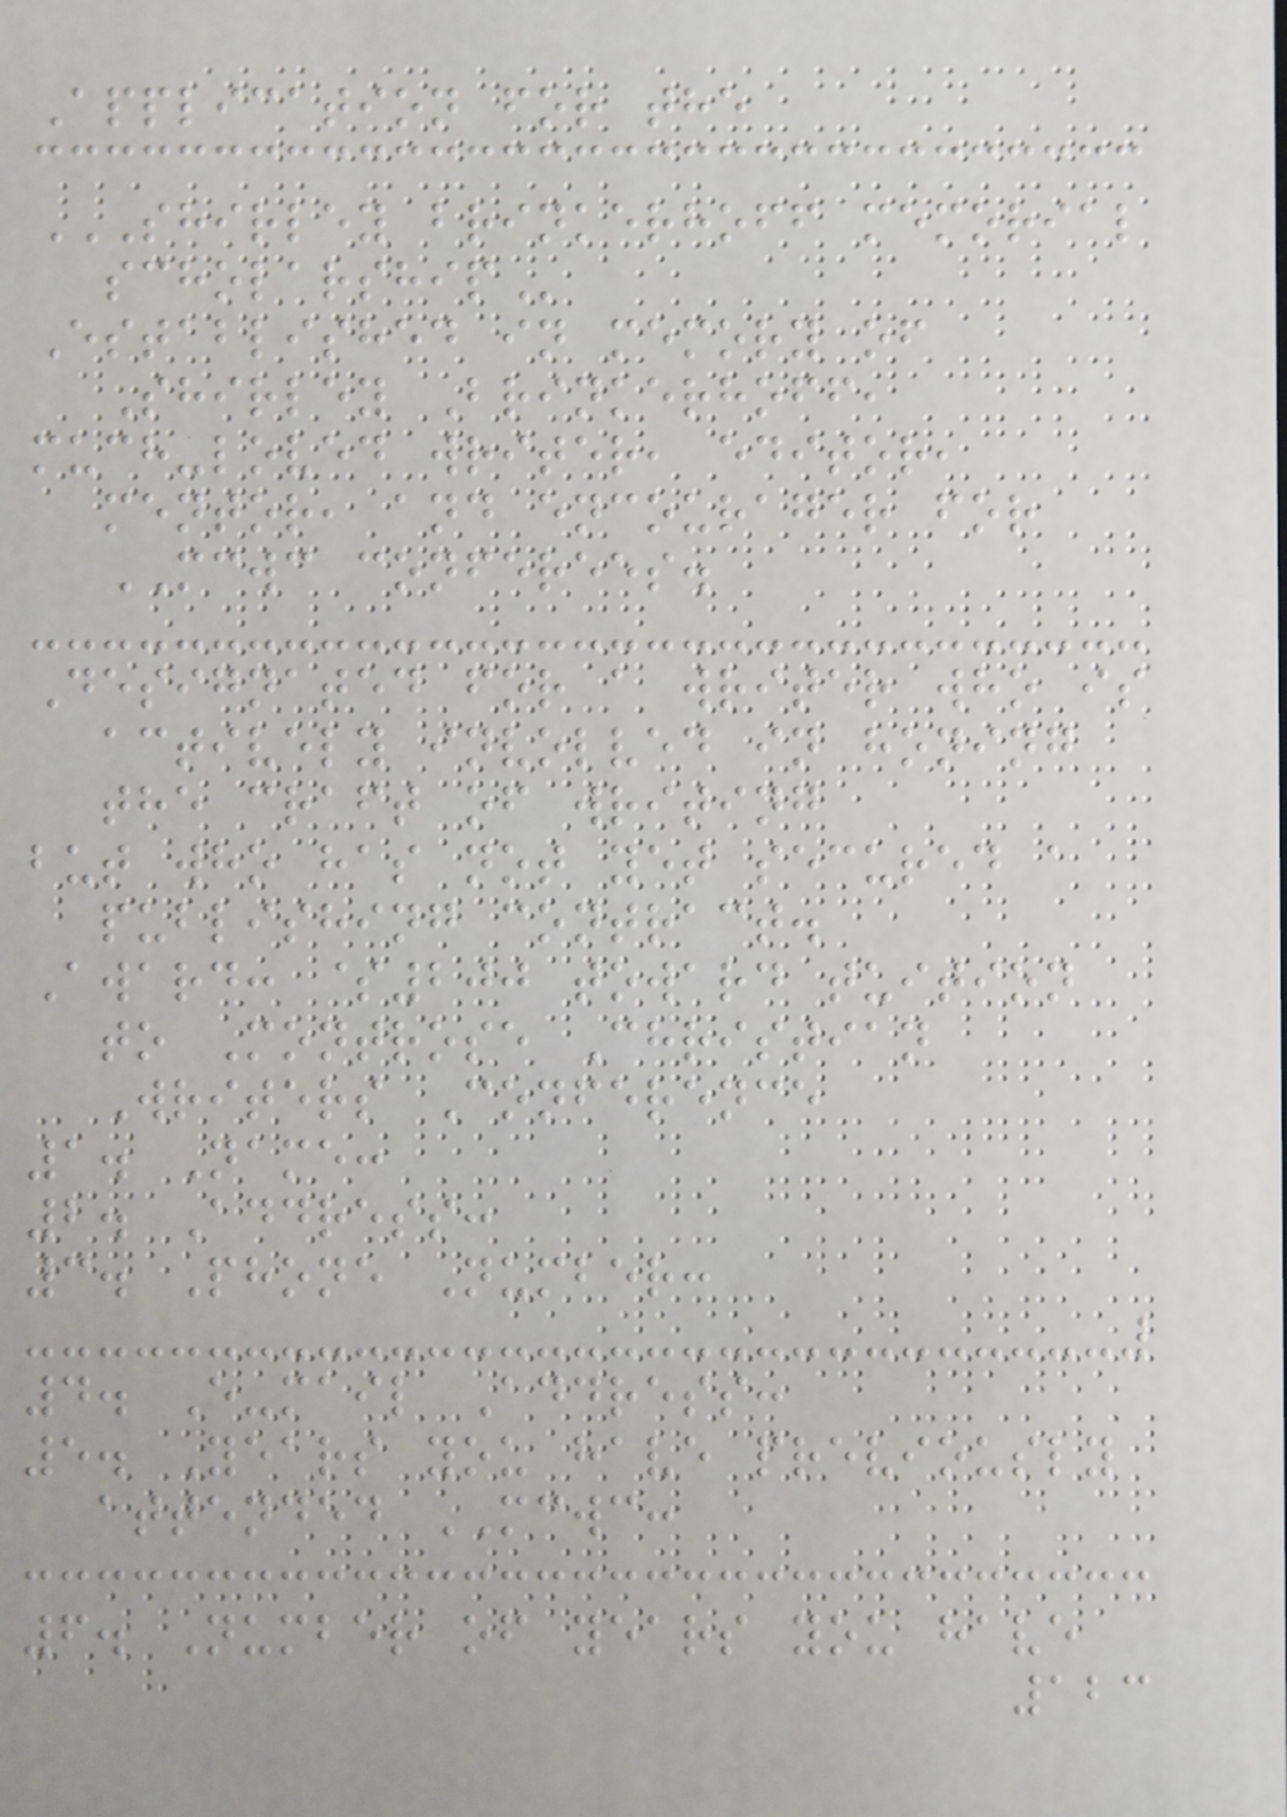Application for the
SHIRLEY BRINKERHOFF MEMORIAL
SCHOLARSHIP
Established in memory of
Shirley Brinkerhoff,
much-loved writer, editor,
mentor, and encourager for
MCWC conferees.
Designated for a writer who is
actively involved in honing
the craft of writing
but who has not yet secured a
publishing contract.
Award: $200 toward tuition
to Montrose Christian
Writers Conference
1. Name:
2. Address:
3. Phone Number:
4. E-mail Address:
5. Years you have previously
attended MCWC:
6. Number of years you have
123
